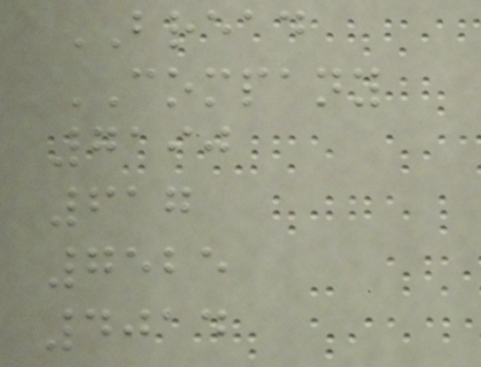BREAD
COMPANY
7190
617
7525
4014
